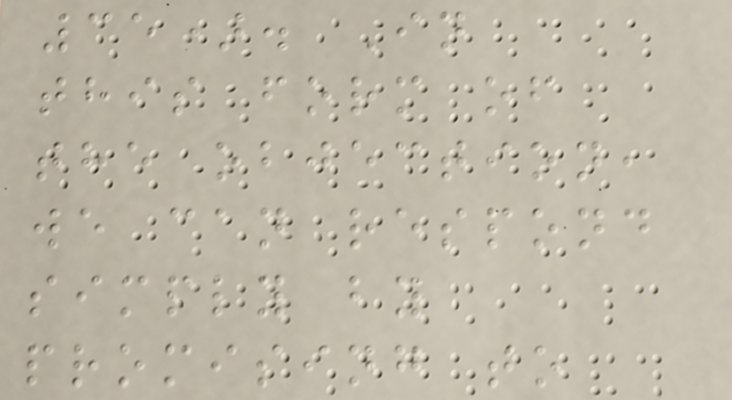35). In
this form of
the objection,
we can respond
simply by
promising to
